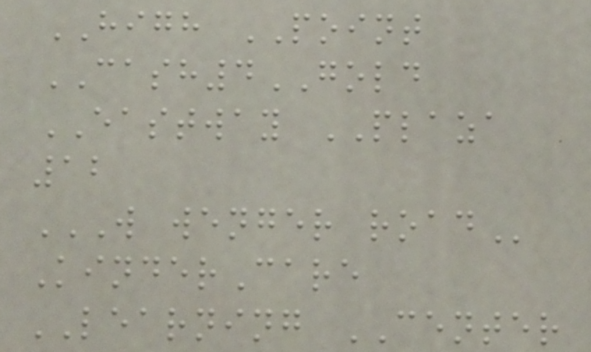HIGH POINT
CASH4GOLD
EASTWAY PLAZA
12
W WENGER ROAD
KinderCare
LEARNING CENTER
